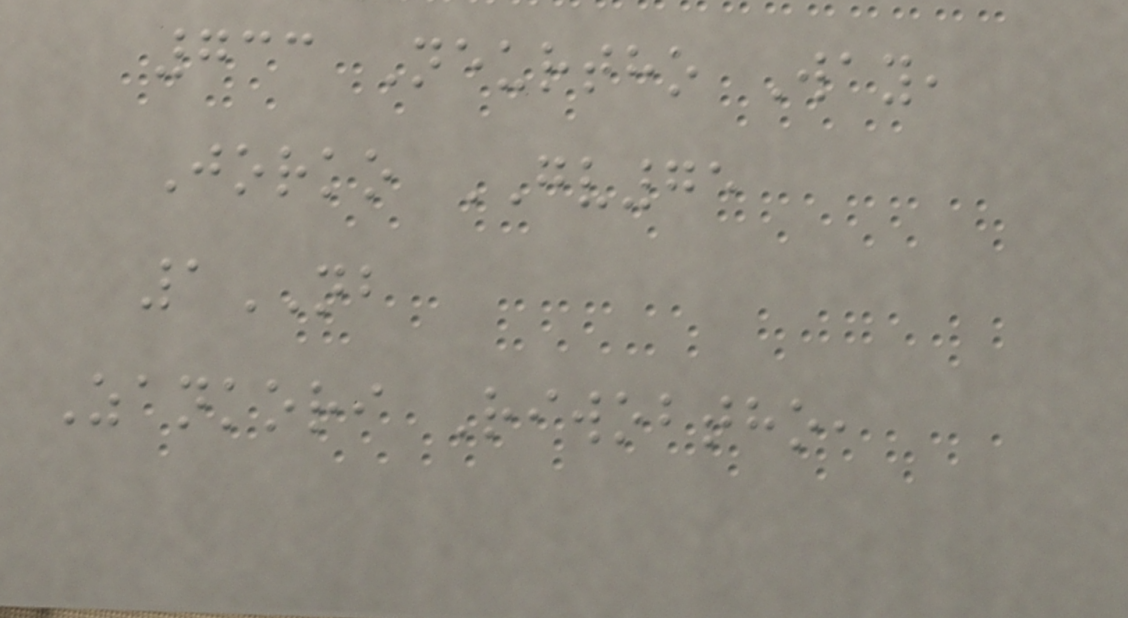733 Neurtho Way,
Jorko GV75
1NB
Zankori Riwobtho,
